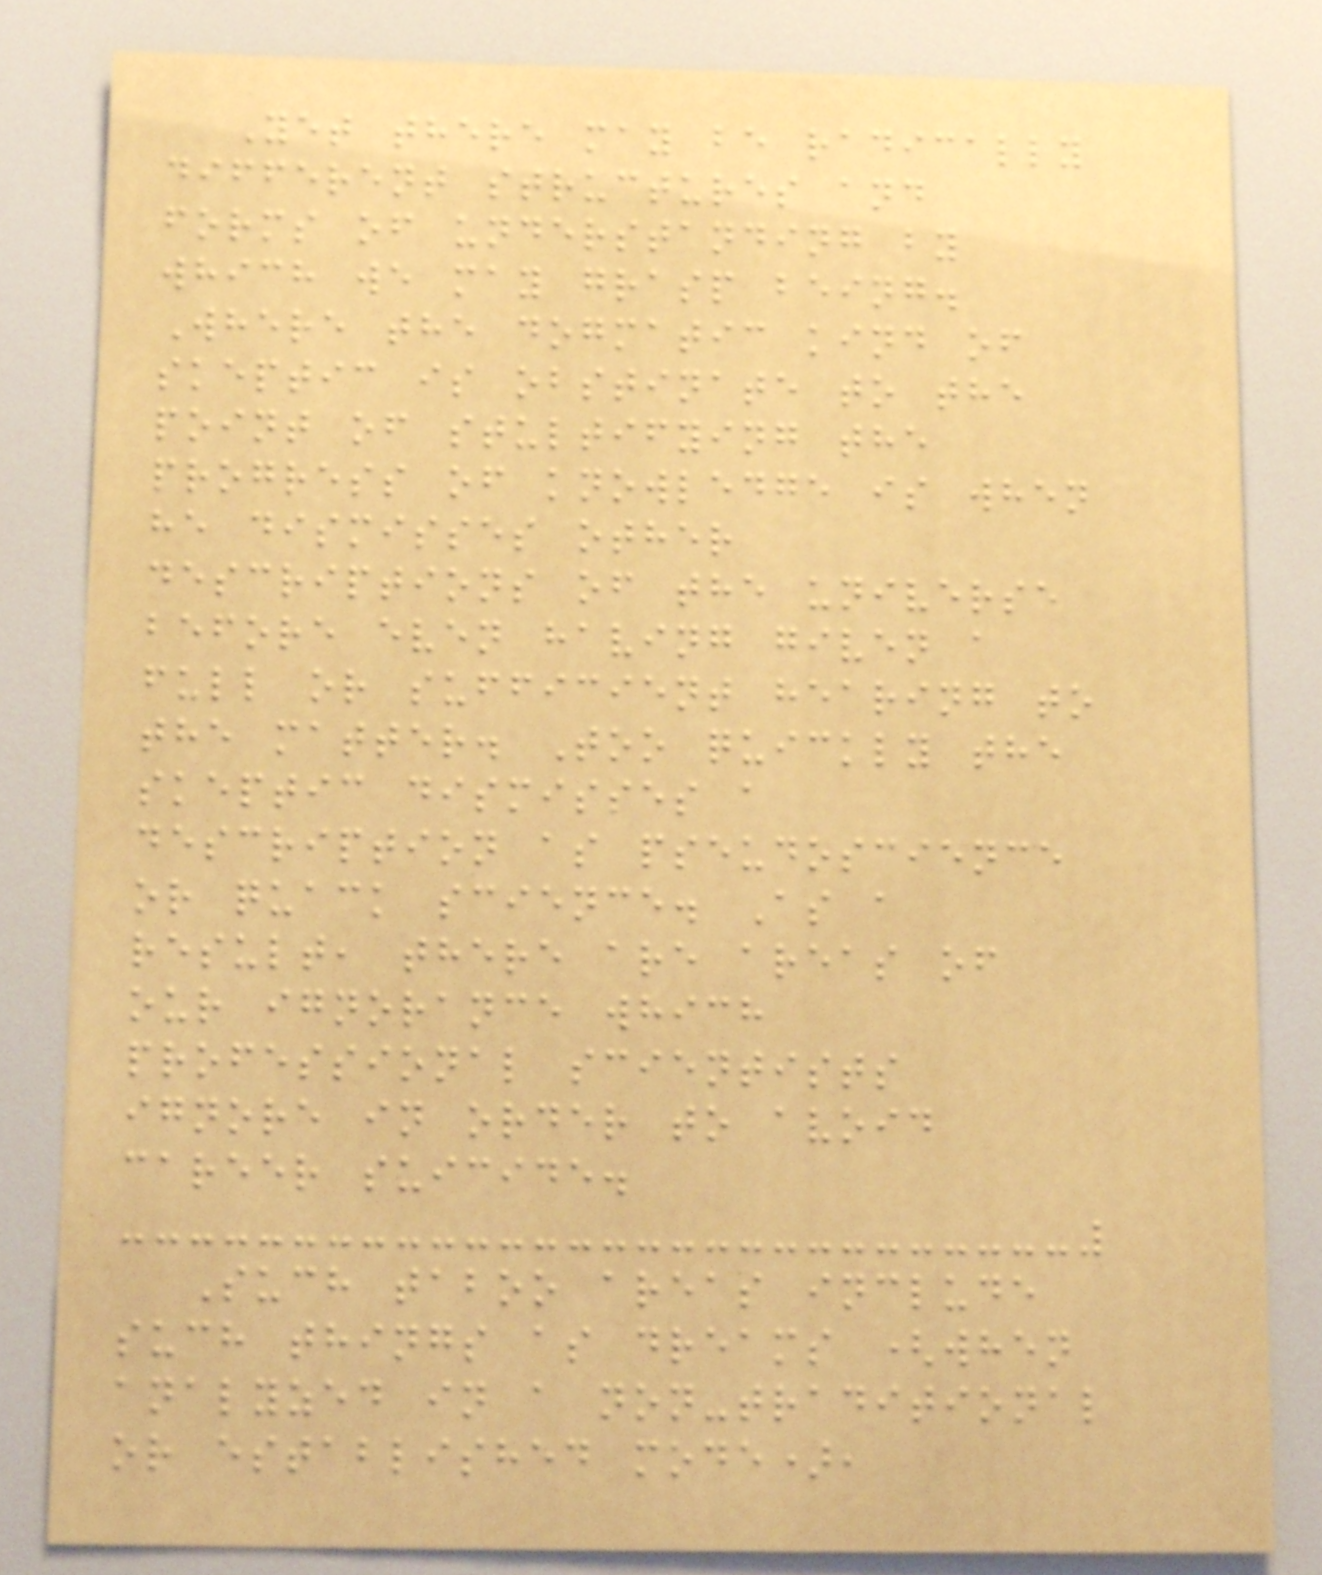Yet there may be radically
different structures and
forms of understanding by
which we may grasp being.
Where the dogmatic kind of
skeptic is obstinate to the
point of stultifying the
progress of knowledge is when
he dismisses other
descriptions of the universe
before even having given a
full or sufficient hearing to
the matter. Too quickly the
skeptic dismisses a
description as pseudoscience
or quack science. As a
result, there are areas of
our ignorance which
professional scientists
ignore in order to avoid
career suicide.
Such taboo areas include
such things as dreams (when
analyzed in a non-traditional
or established mode),
